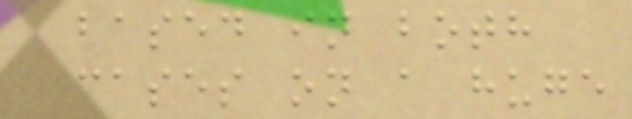based in both
cases on a huge
